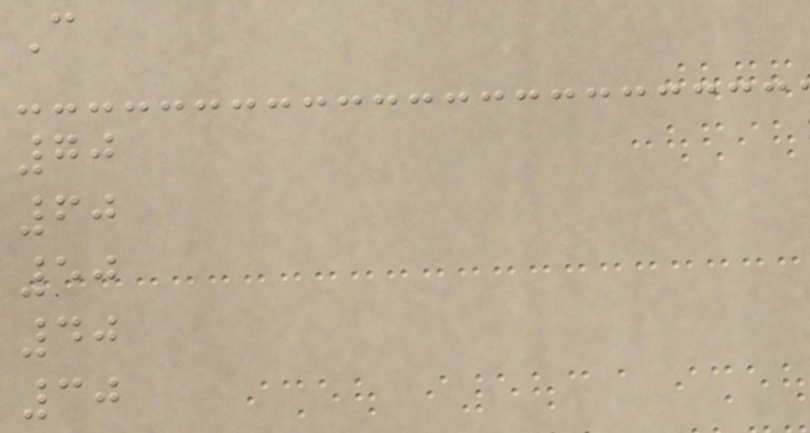C
70
60
50
40
30
